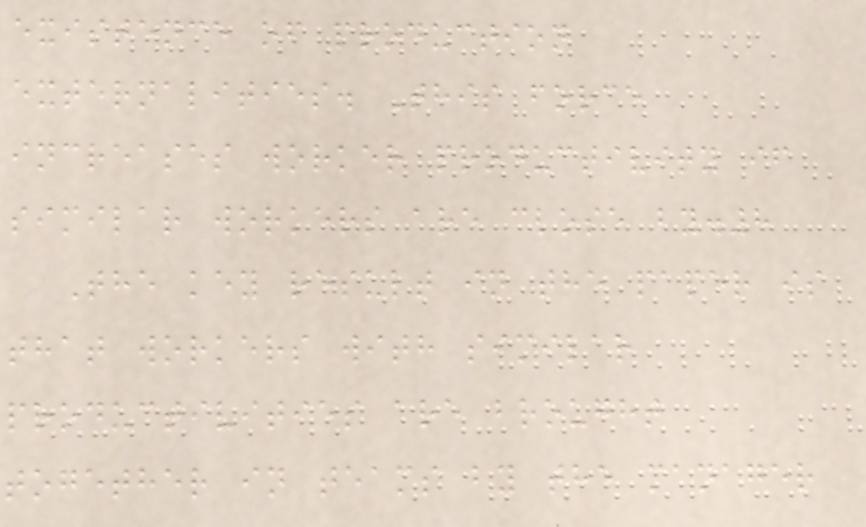existence of production
externalities. This force
increases worker productivity if
similar workers are close by.8
The key result in the paper is
that workers with similar
productivities are brought
together in teams by the manager
